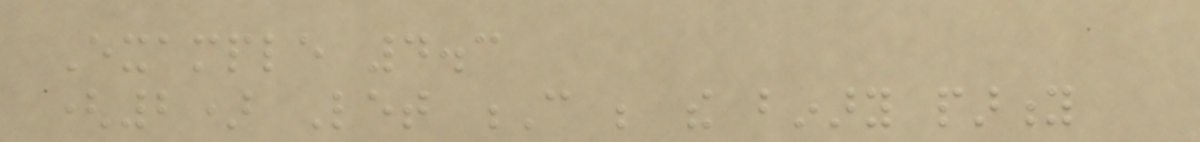Example 4.3
(2) Let C be the binary parity
